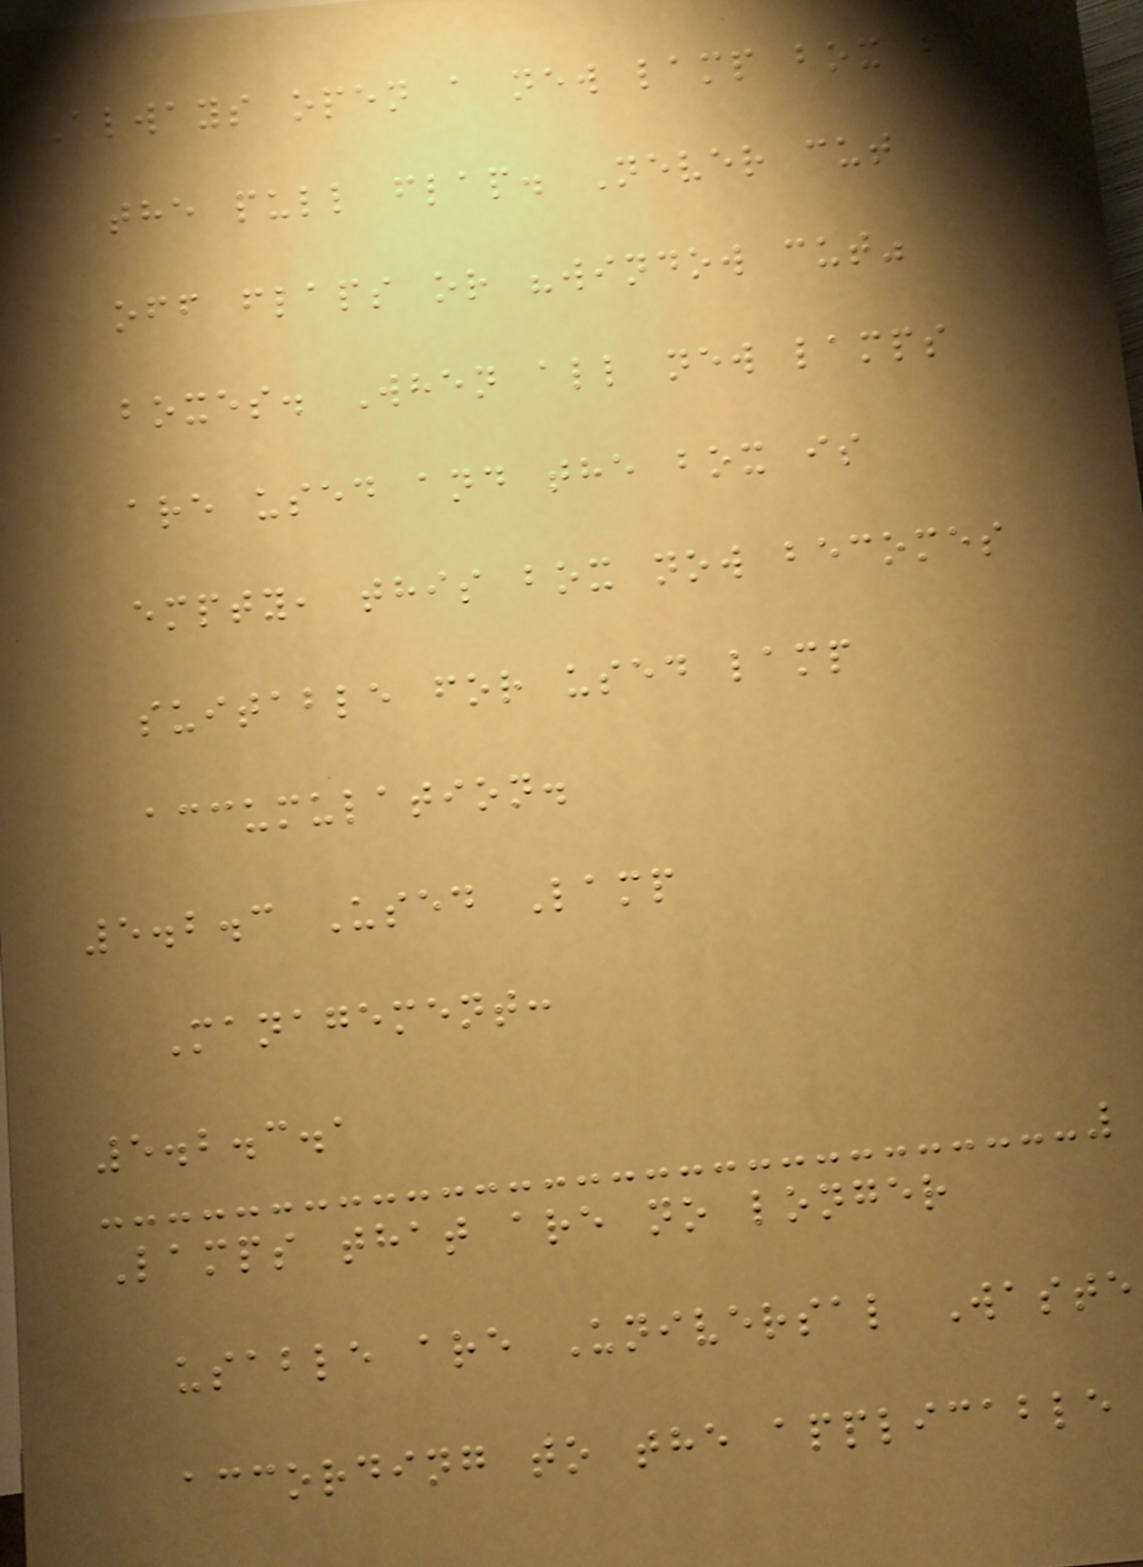Always open a new lamp box by
the pull flap. Never cut
off flaps or "window cut"
boxes. When all new lamps
are used and the box is
empty, this box now becomes
suitable for used lamp
accumulation.
5.2.3 Used Lamp
Management:
5.2.3.1
Lamps that are no longer
usable are Universal Waste
according to the applicable
